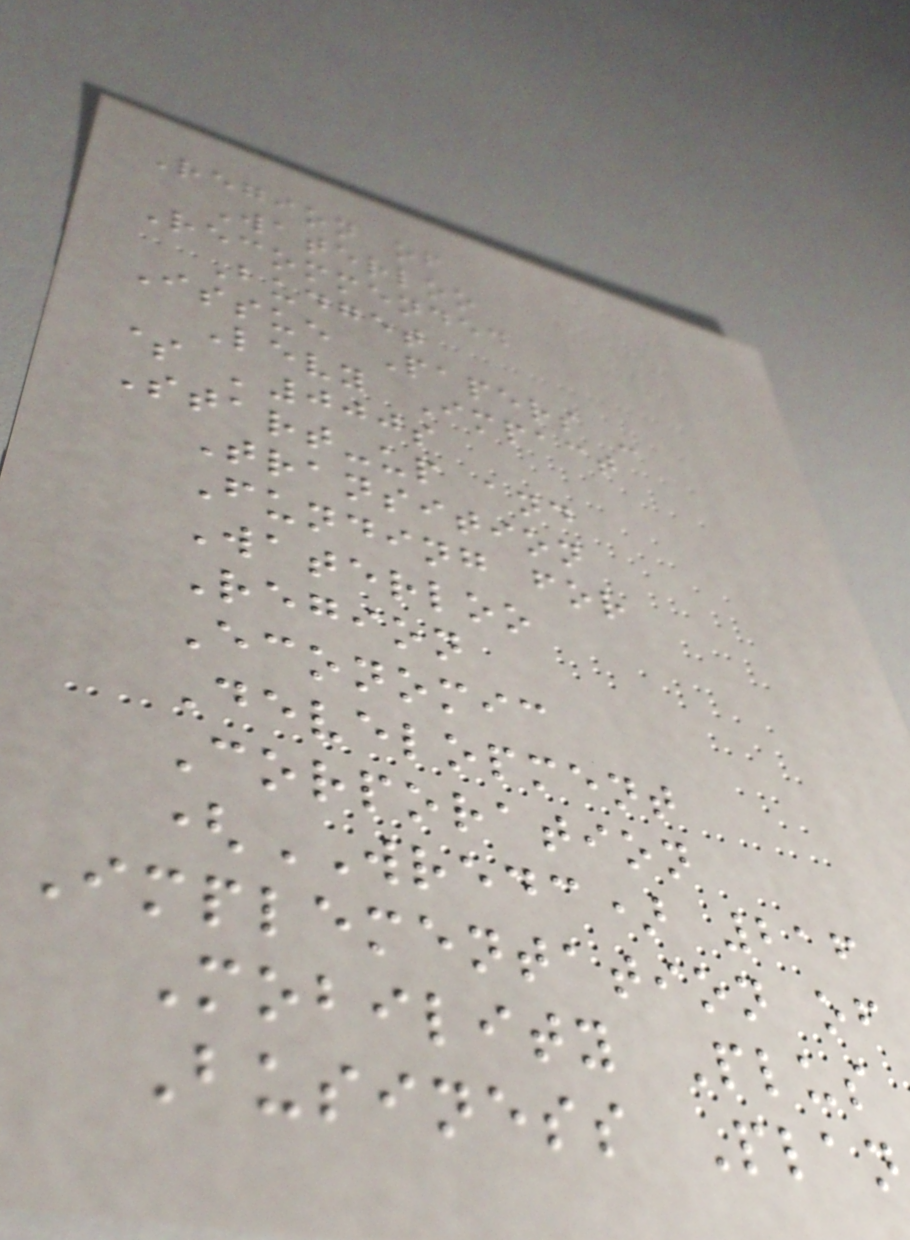Region of
Waterloo
Recommended
Budget
Issue Papers -
Levy Impact
$ '000s
Start-up and
Transition
Funding for
Waterloo
Region
Economic
Development
Corporation
(WREDC) 216
Implementation of
Mobility Plus
Business Plan
